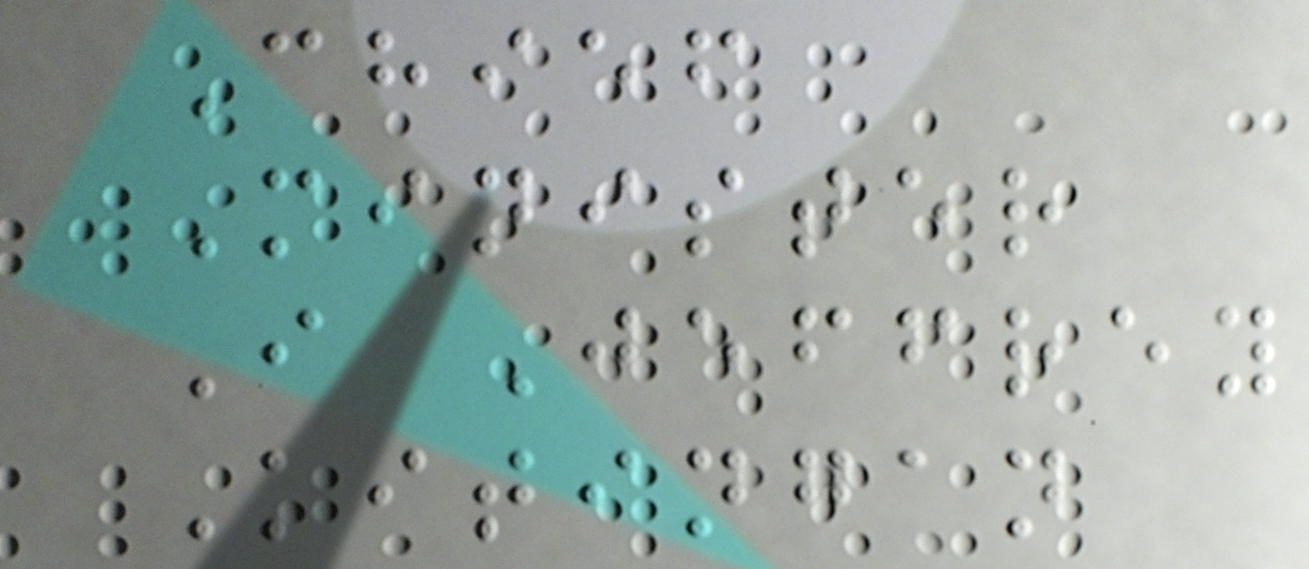Chief
Minister
I Jeffrey
Kitingan
